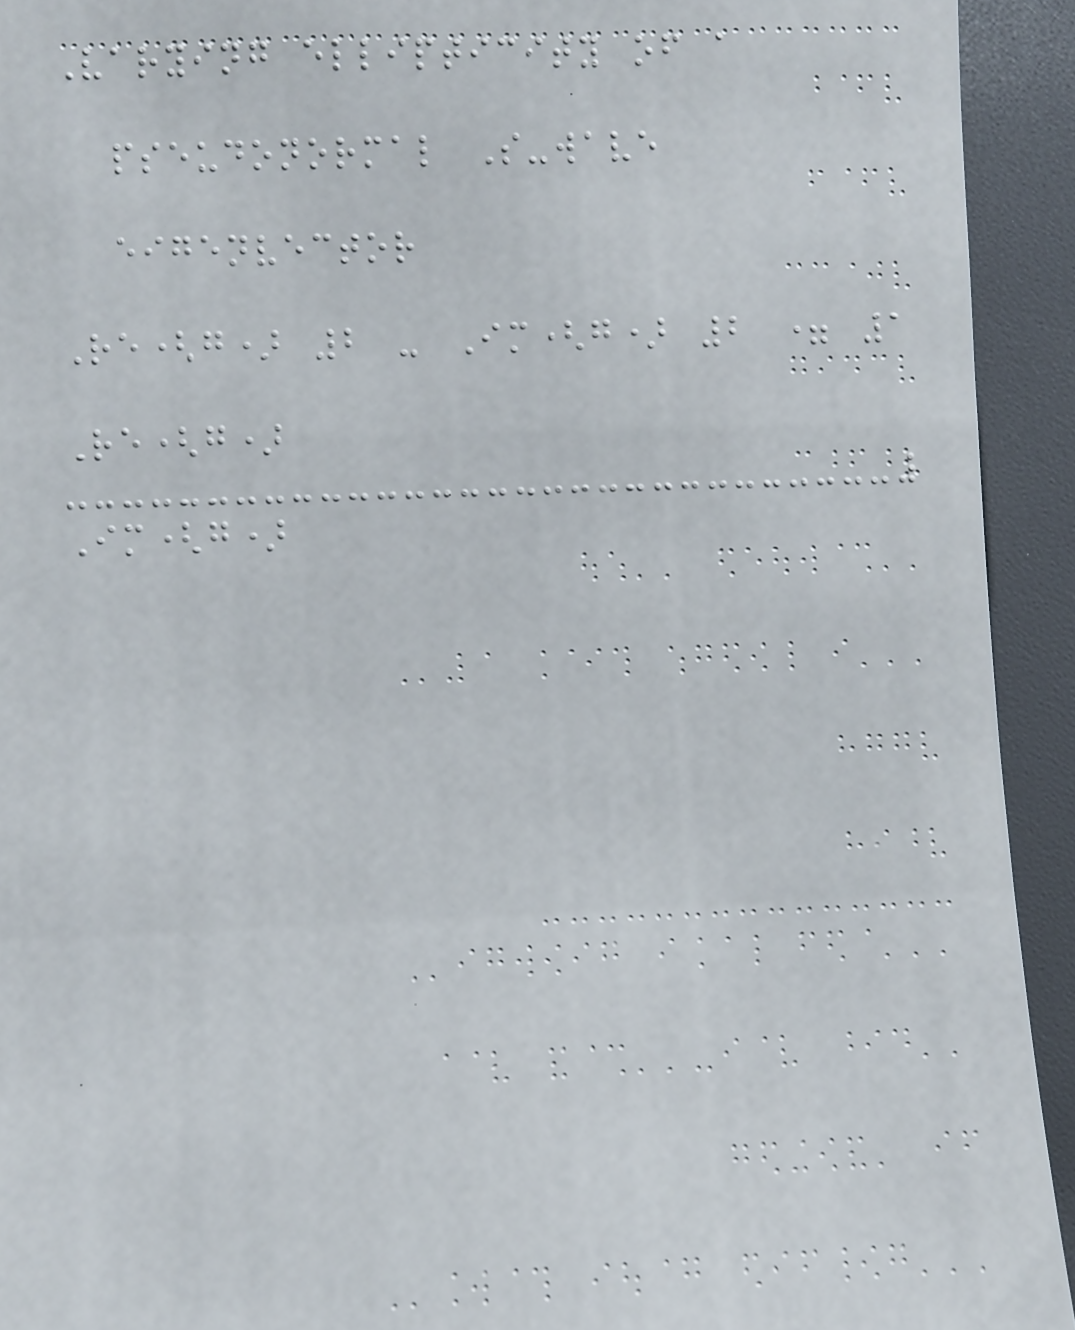Varying ellipticity of a
pseudonormal S-wave
eigenvector
Re(g) 2 - Im(g) 2 = 1
Re(g)
Im(g)
